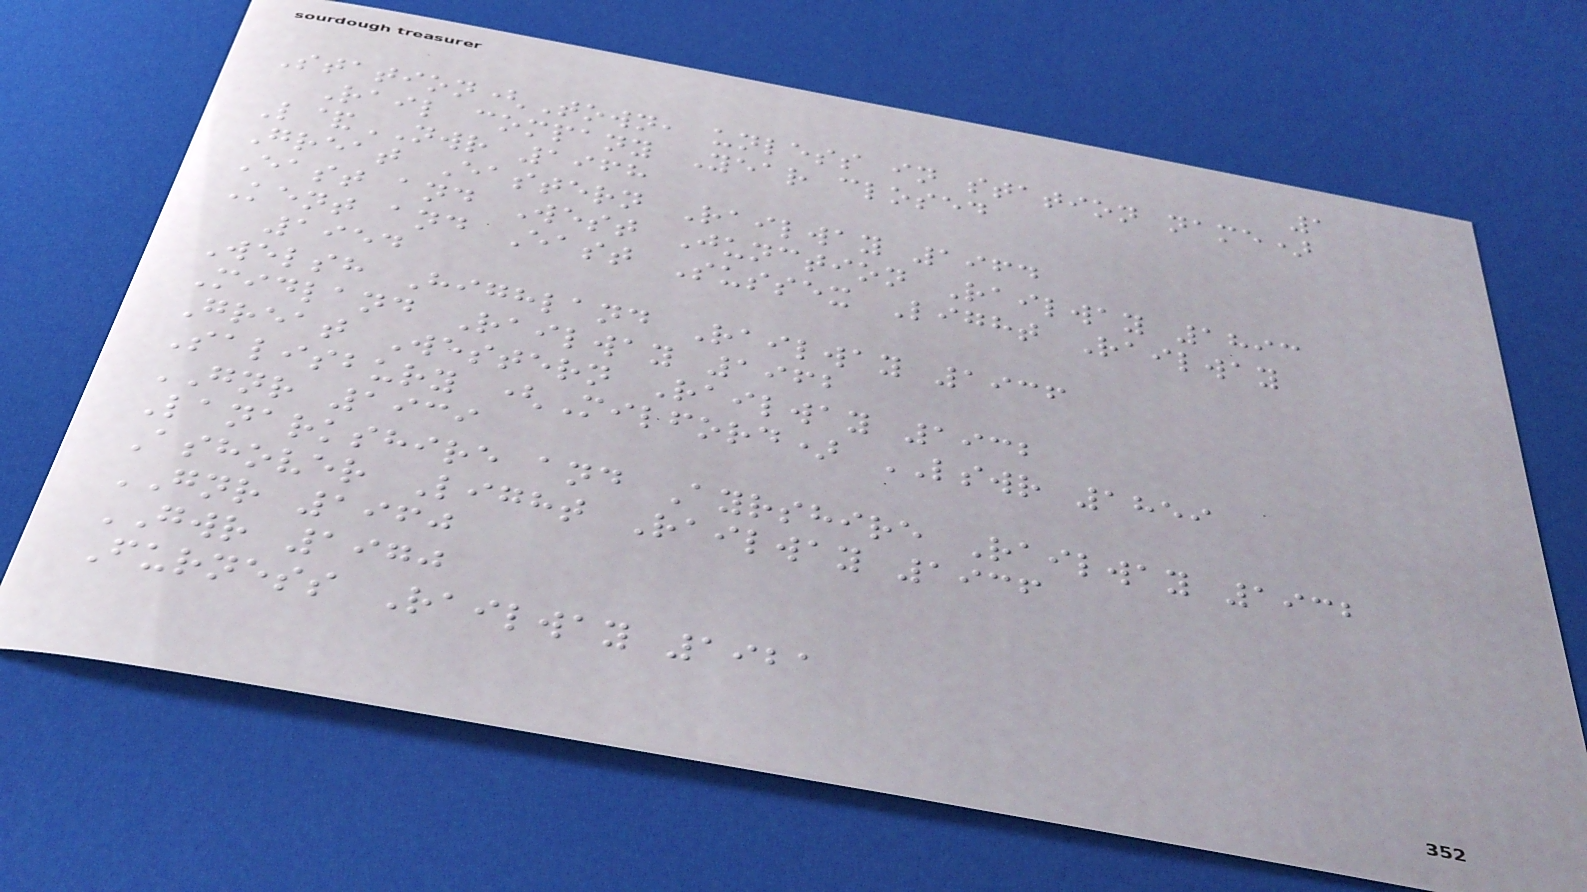1
Station(Town, unless in station name)
Rail company Year closed
L&NWR 1968
Great Eastern Railway 1964
East and West Junction Railway 1893
Kent and East Sussex Light Railway
1954
Welsh Highland Railway 1936
Midland Railway 1962
Great Western Railway 1932
Salisbury (Milford) LSWR 1859
GNR 1939
Lanarkshire and Ayrshire Railway 1932
Ashover Light Railway 1936
GNR 1960
GWR 1970
Furness Railway 1921
